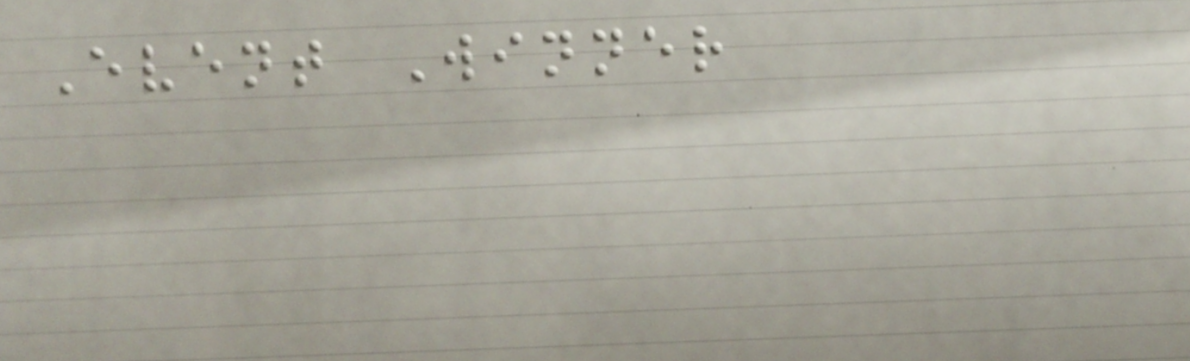Event Winner
